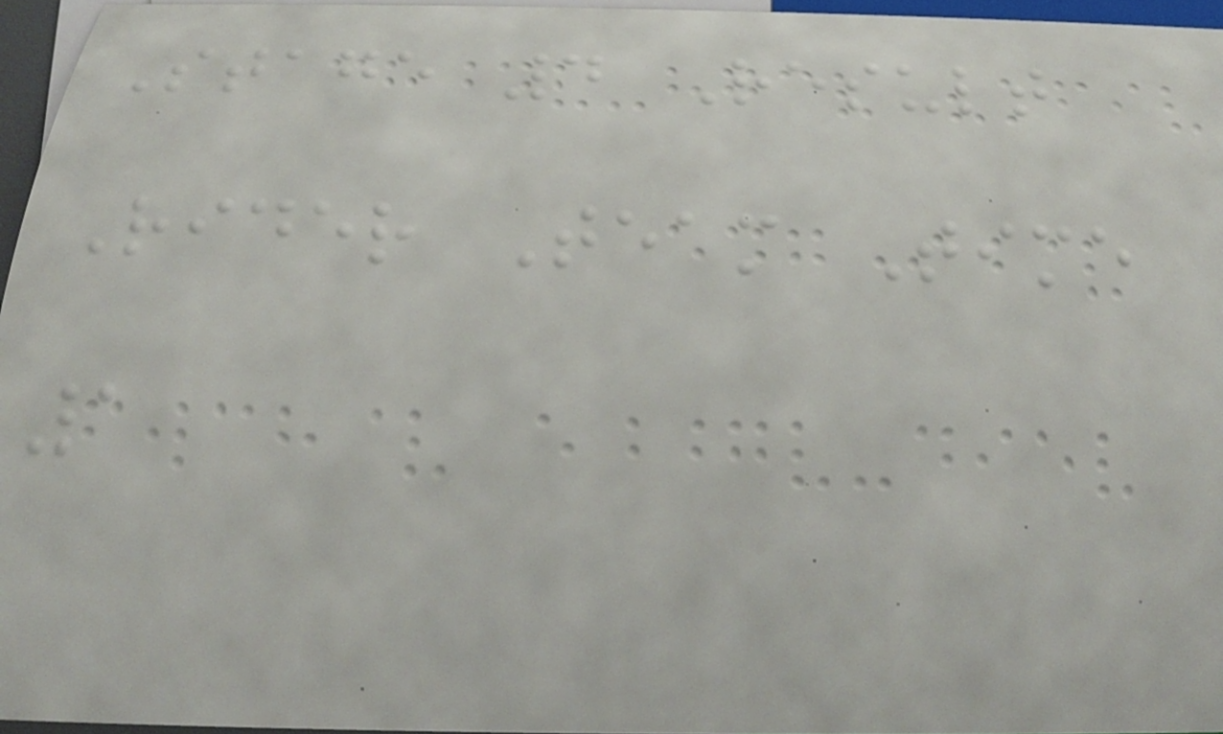Stage 4 Result
Rider Team Time
1
